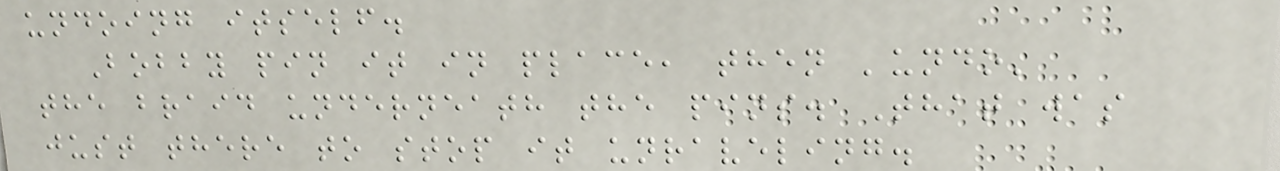undoing itself.
Bobby pin it in place, then 'undo'
the braid underneath the pins. That was
just there to stop it unraveling.
